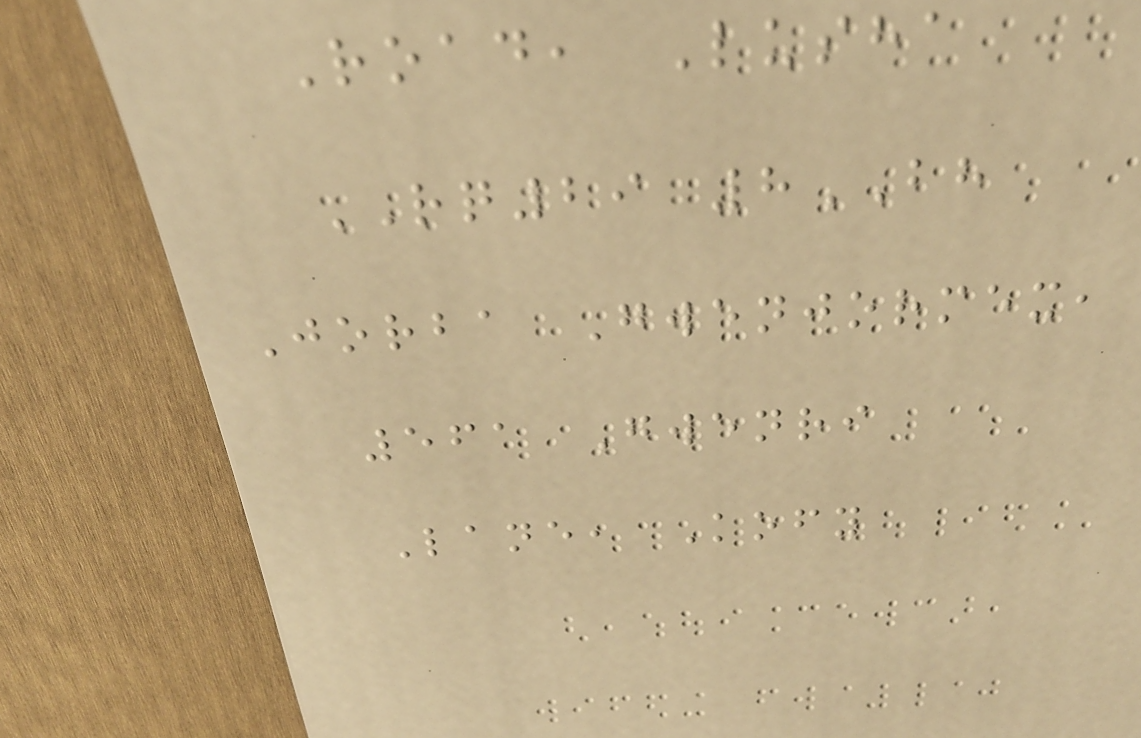Road, Lusha
RQ29 8BH
Jorba Gwenjormex,
561 Gwenri
Lane, Kofy
